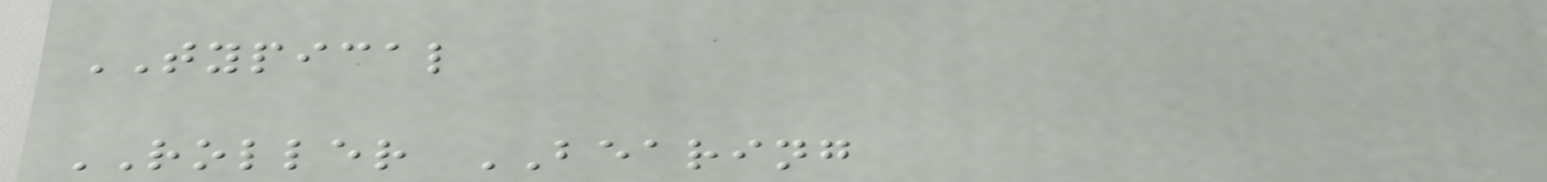TYPICAL
ROLLER BEARING
